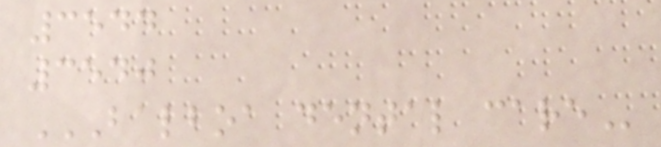3544
3540
BALBOA DENTAL CARE
